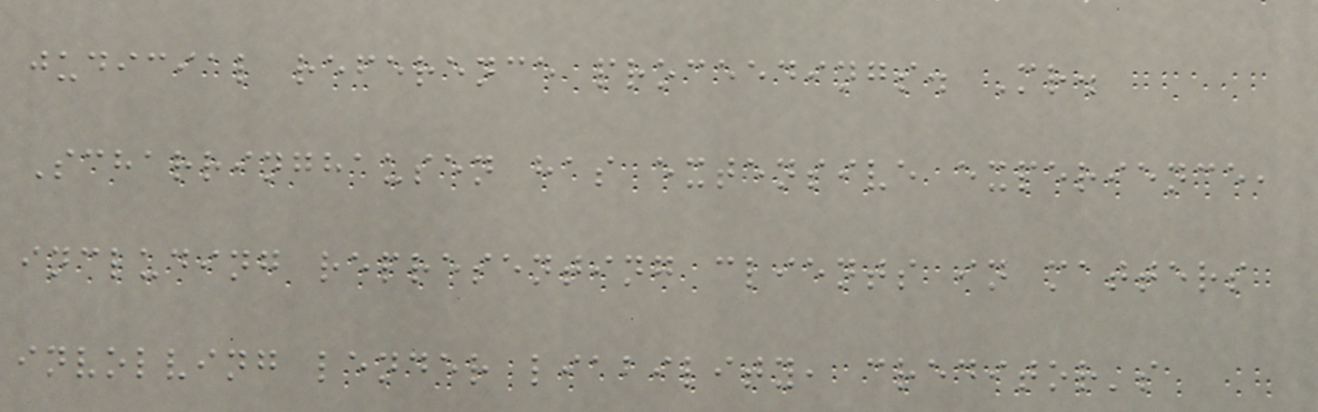judicial reference proceedings. Mr.
Scharringhausen has extensive experience,
including representing clients in matters
involving lender liability, creditor's
